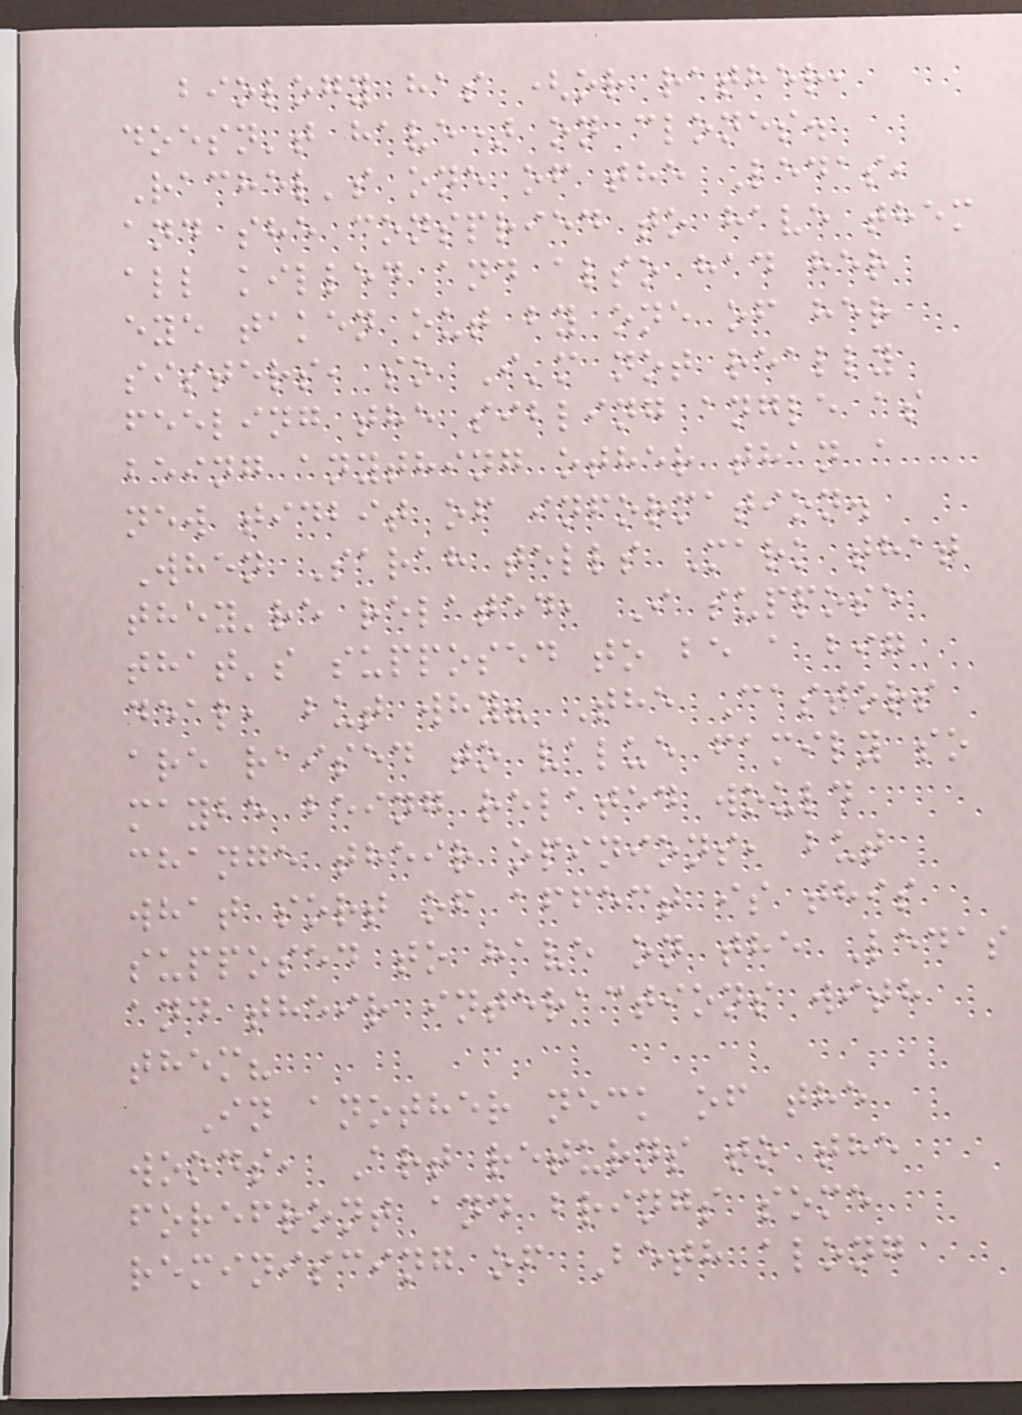biology has (or rather,
doesn't have) on clones.
Rachel's one of the Ledas,
and she conspried to have them
all killed and also had her
eye taken out by one of her
sisters, so I'm not really
feeling the sibling angle as
being anything other than a
new tidbit of information.
When Sarah tells Mark that
they're related, I suppose
that's supposed to be a big
deal, but why? The Castors
are raised to value family so
maybe being related would
change their opinions, but
what sort of affect is this
supposed to have on the Ledas
and their interactions with
them?
In another neck of the
woods, Art returns to the
forefront and brings some
reminiscing of Beth along
